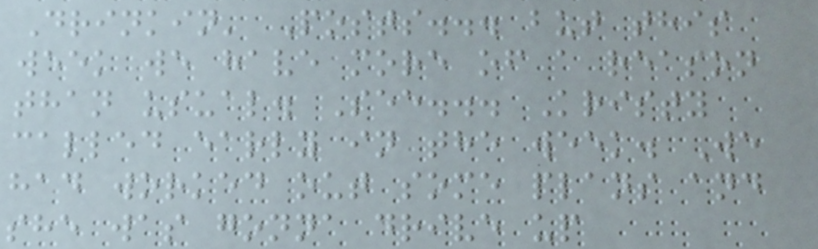Drinkin' Posts... but this
week we have more of a reason
than usual. See... Kristy
called early in the week. We
had worked out some plans and
she was gonna drive up
